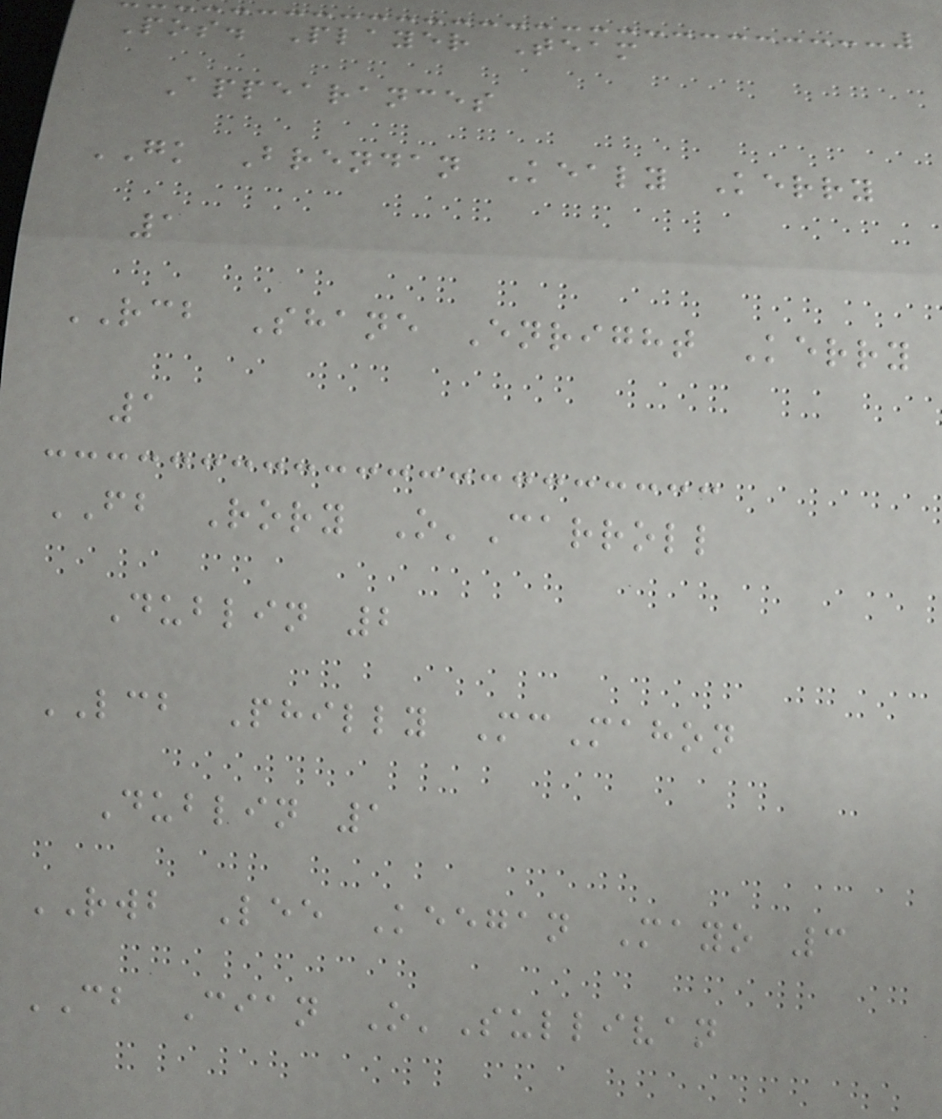Pos. Player Team
Appearances
GK Brendan Kealy Kerry
1
RCB Shane Enright Kerry
1
FB Rory O'Carroll
Dublin 2
LCB Philly McMahon
Dublin 1
RWB Lee Keegan Mayo 3
CB Cian O'Sullivan
